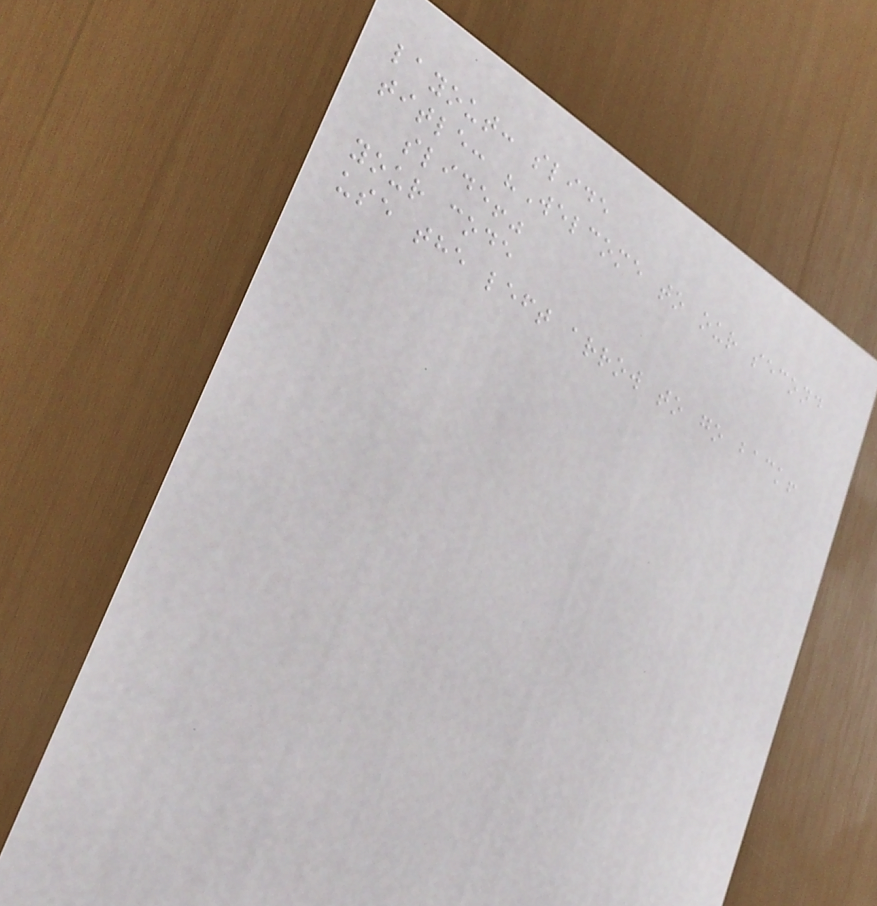layout: slide
title: "Welcome to our second
slide!"
your code
use the left arrow to go back!
